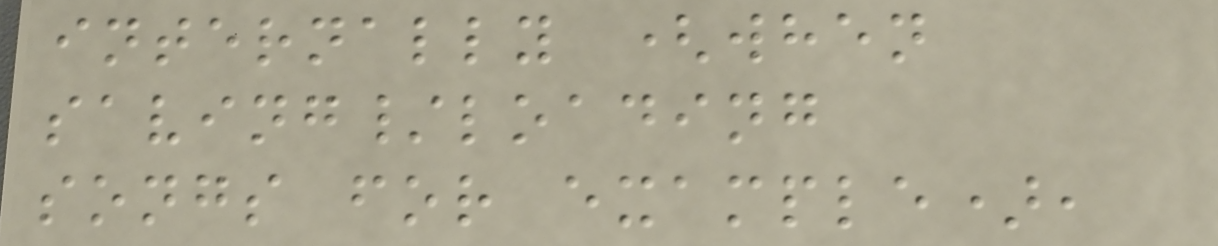internally (when
saving/loading
songs for example),
